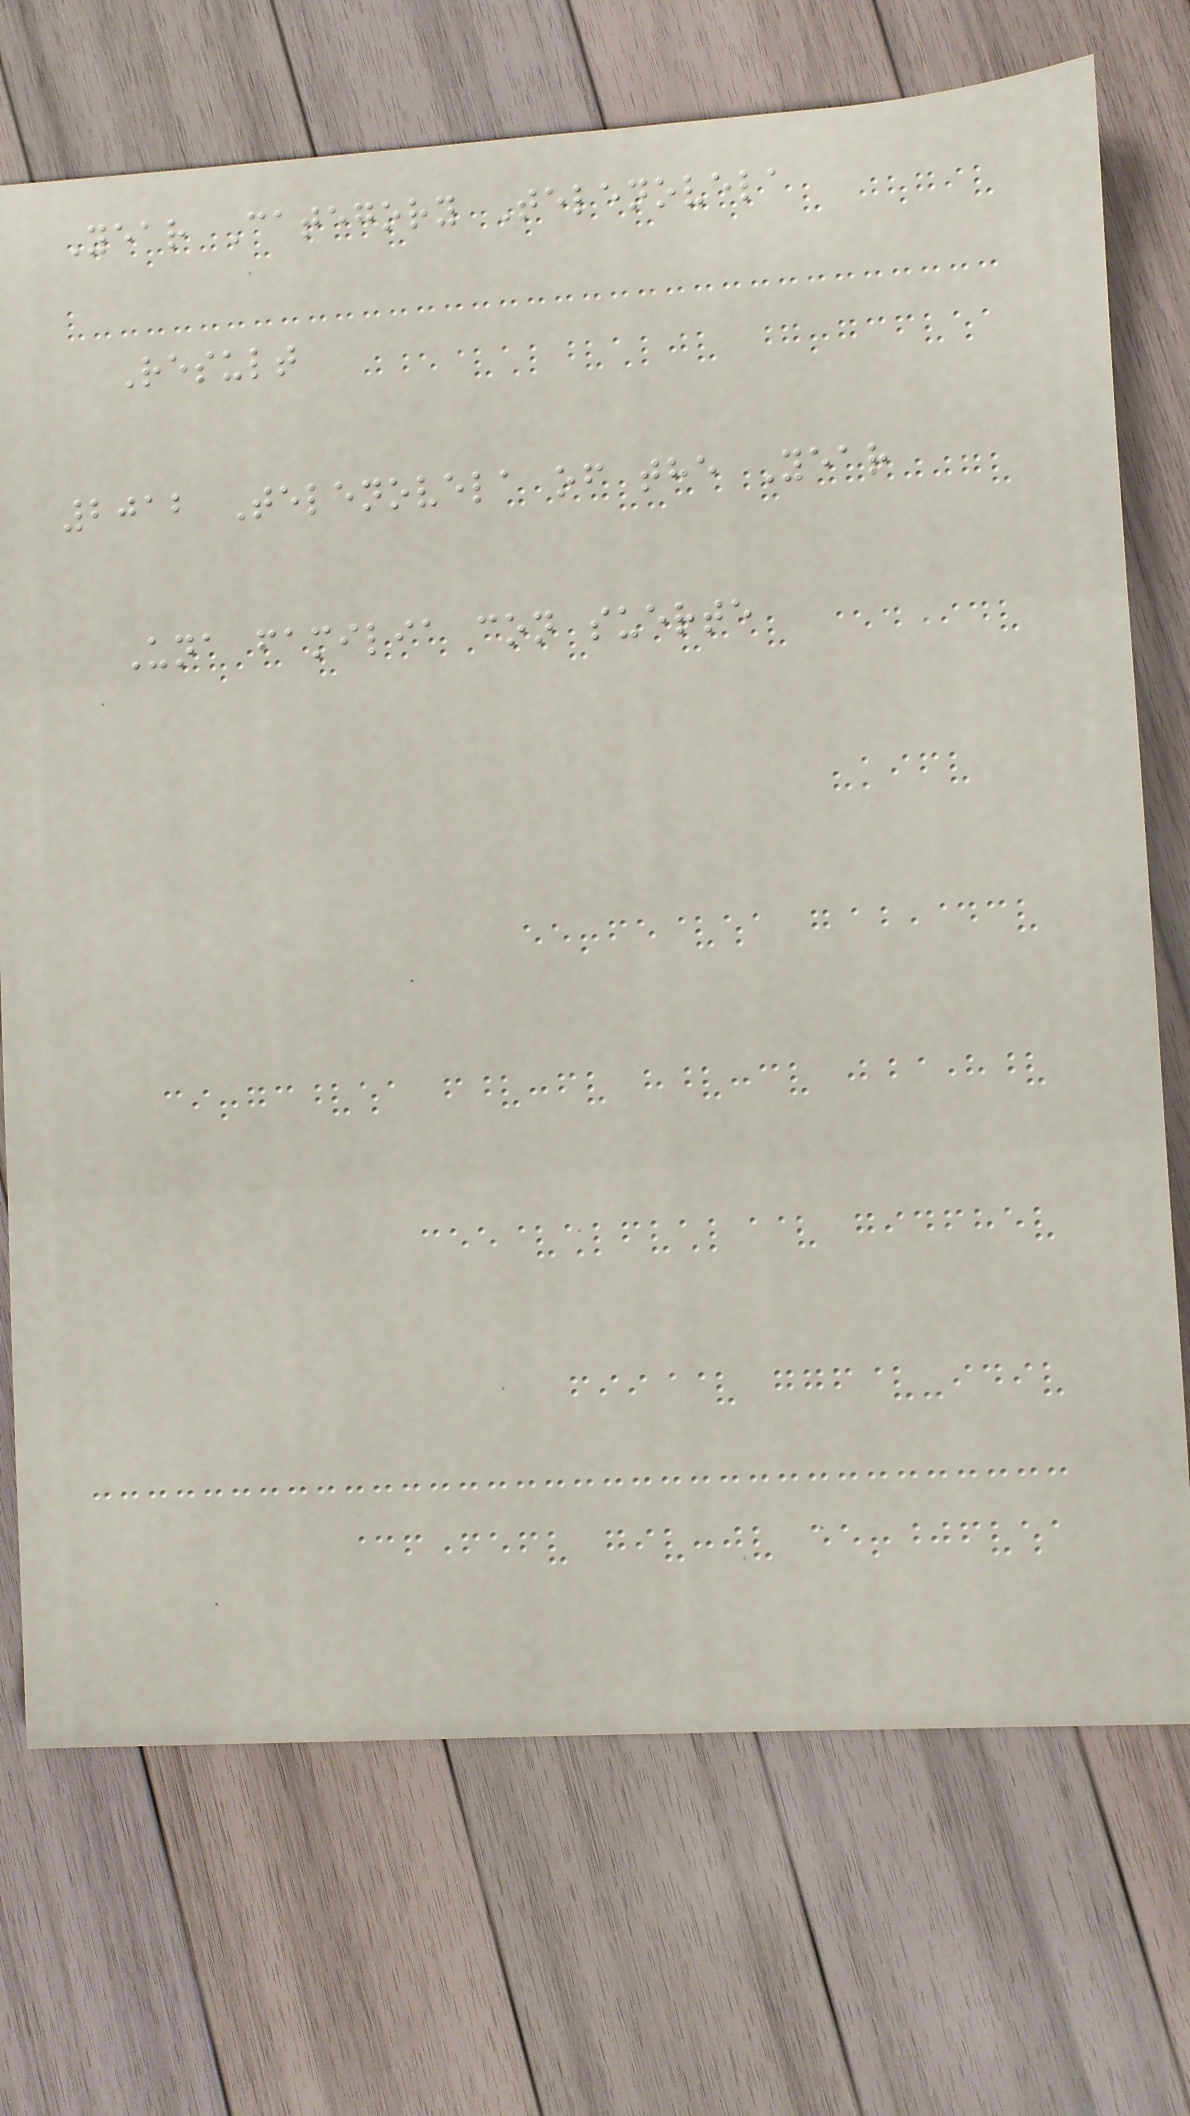Year Category Telenovela
Result
2012 Telenovela of the Year
Una familia con suerte
